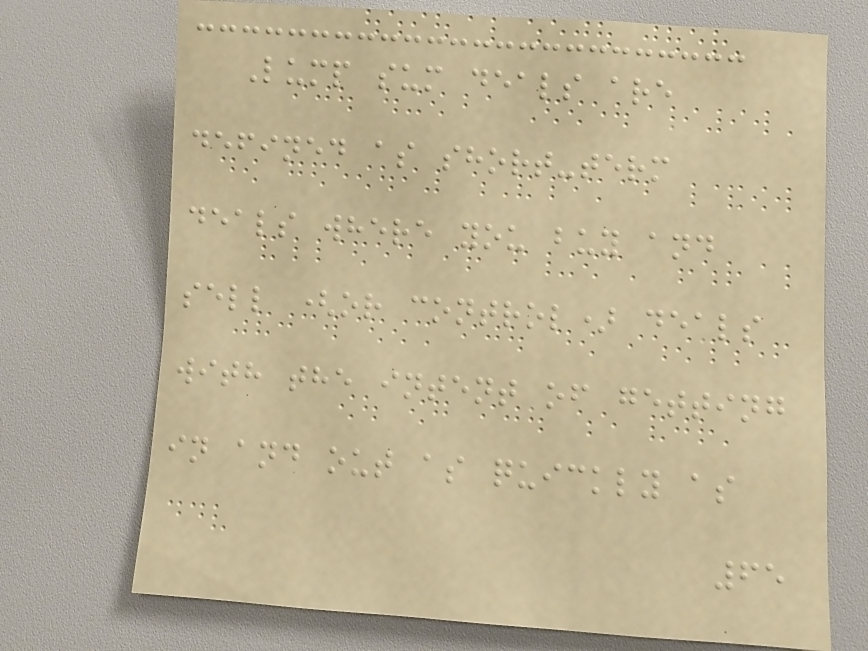Lump sum deals are
defined as short-term
deals where you buy and
sell (or control) deals
with the intent of getting
in and out as quickly as
65
